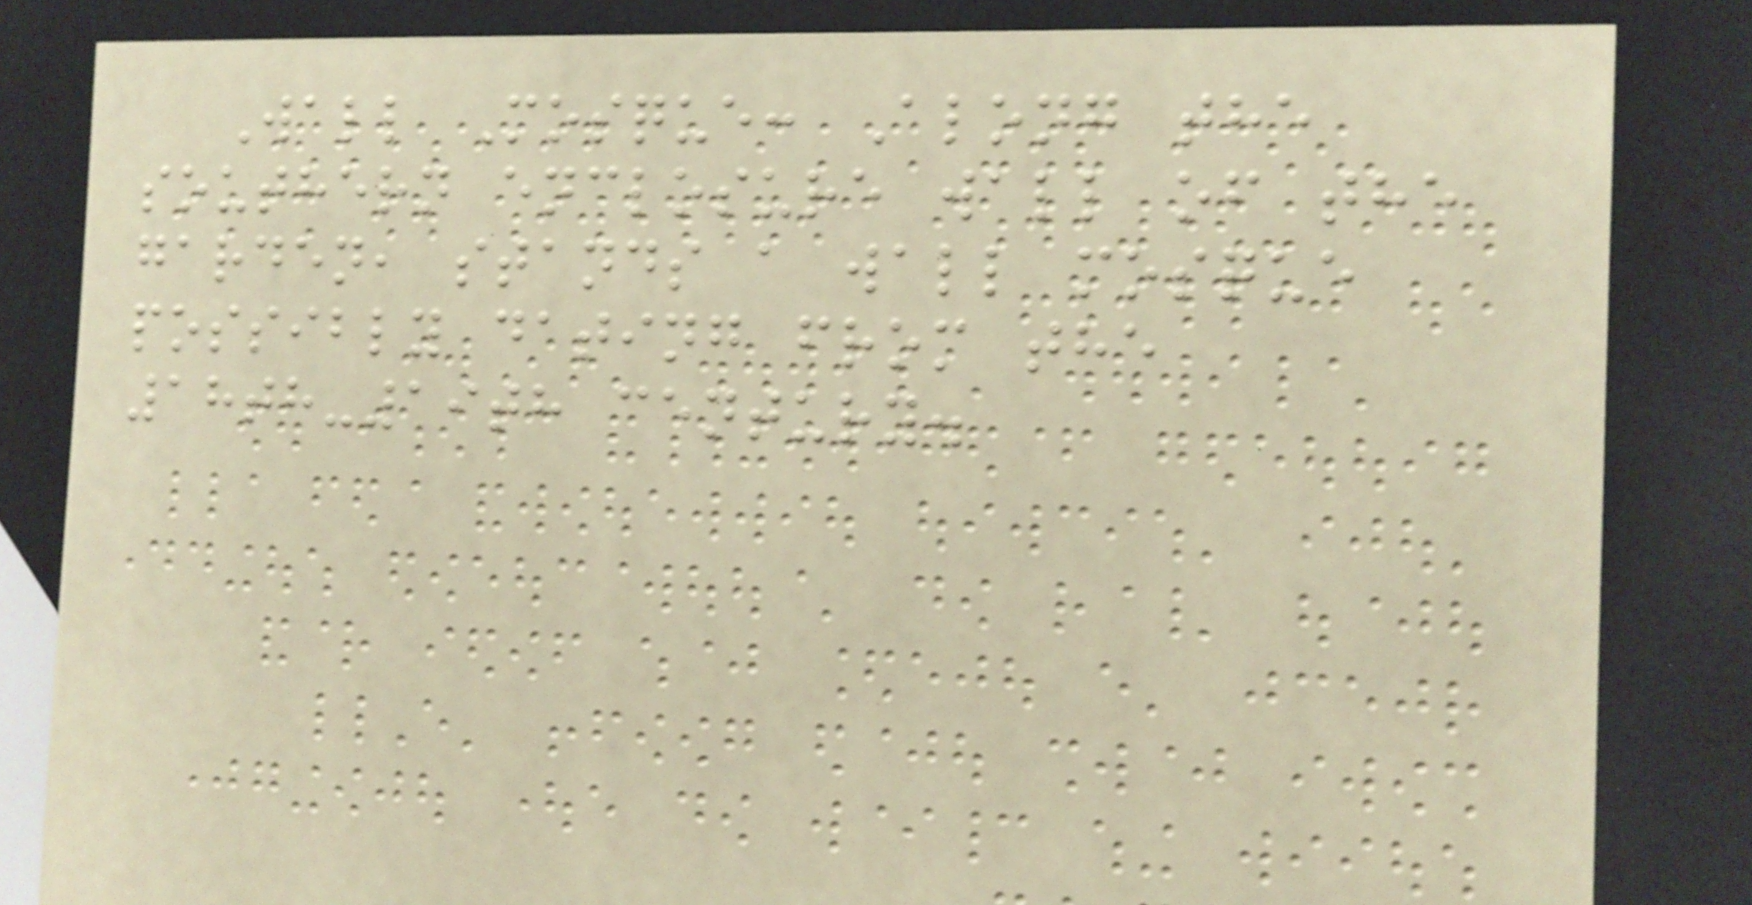Wall Mosque: Along the
southern enclosure wall of the
garden, stands a wall mosque
possibly dating from the
18th-19th century.
